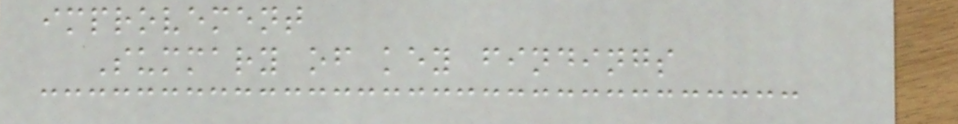improvement
Summary of key findings
